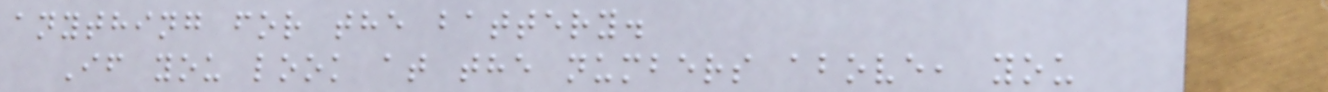anything for the battery.
If you look at the numbers above, you
